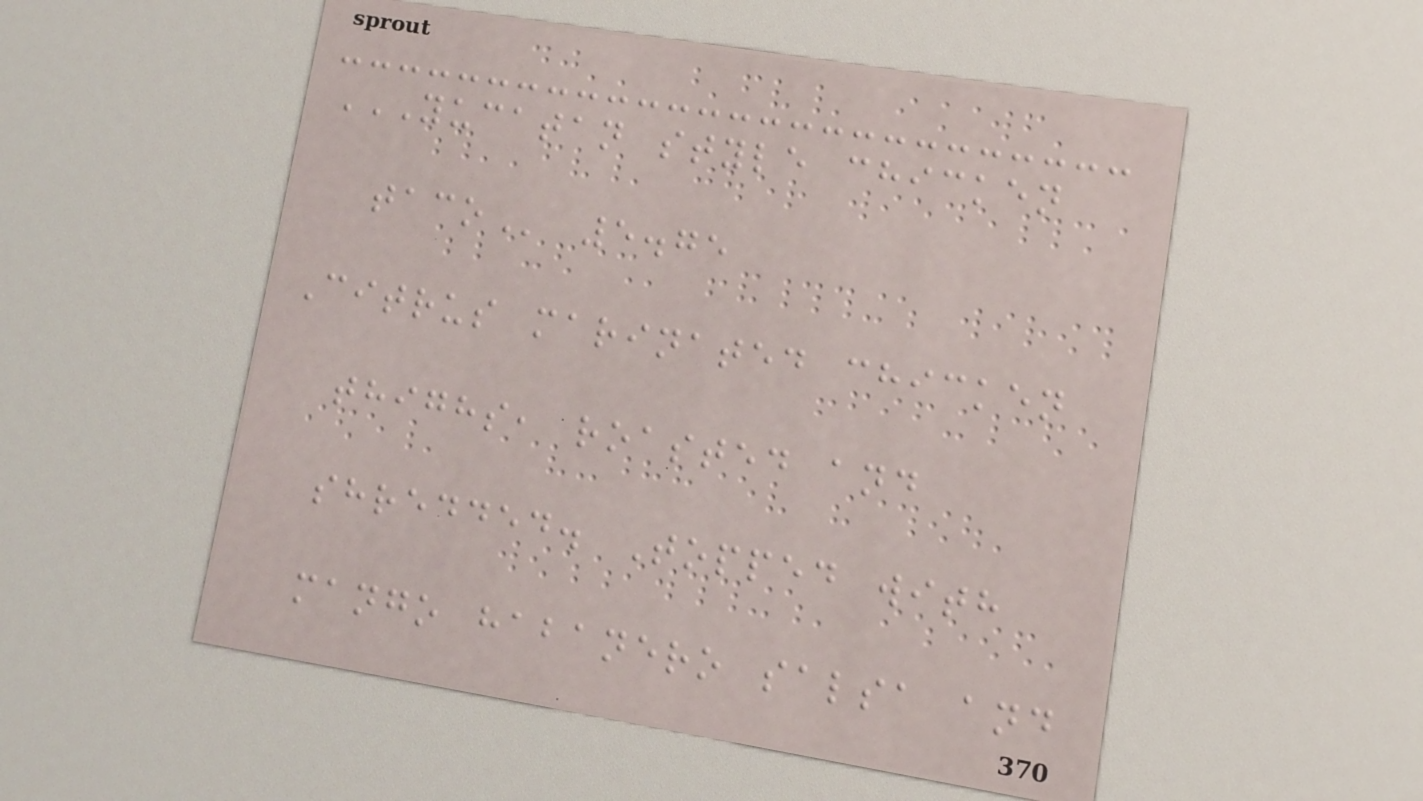YUCATAN STYLE CHICKEN
TACO 5.75
Citrus marinated chicken
thighs, roasted and
shredded. Topped with
mango habanero salsa and
